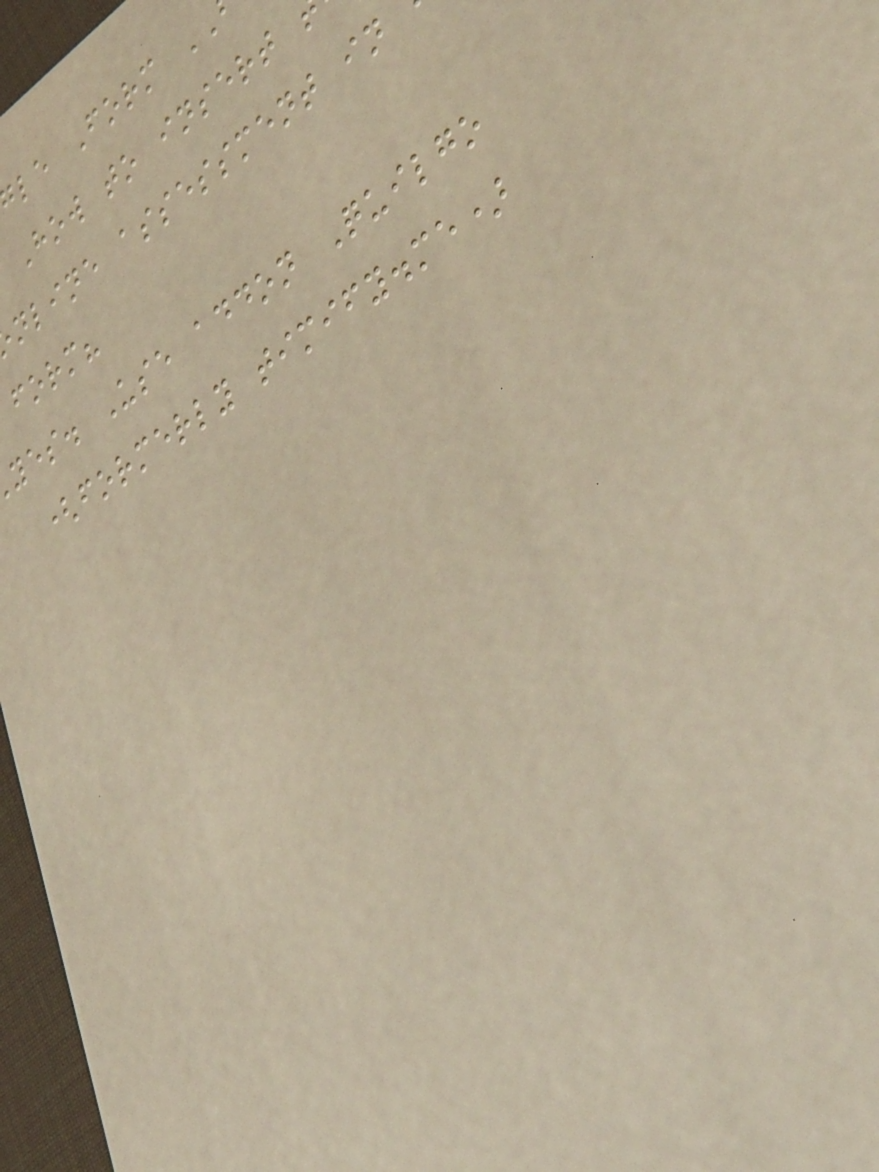le Form
How to insert
nline assessment in
form?
yes. Use addon Quilgo
(formerly timify.me)
